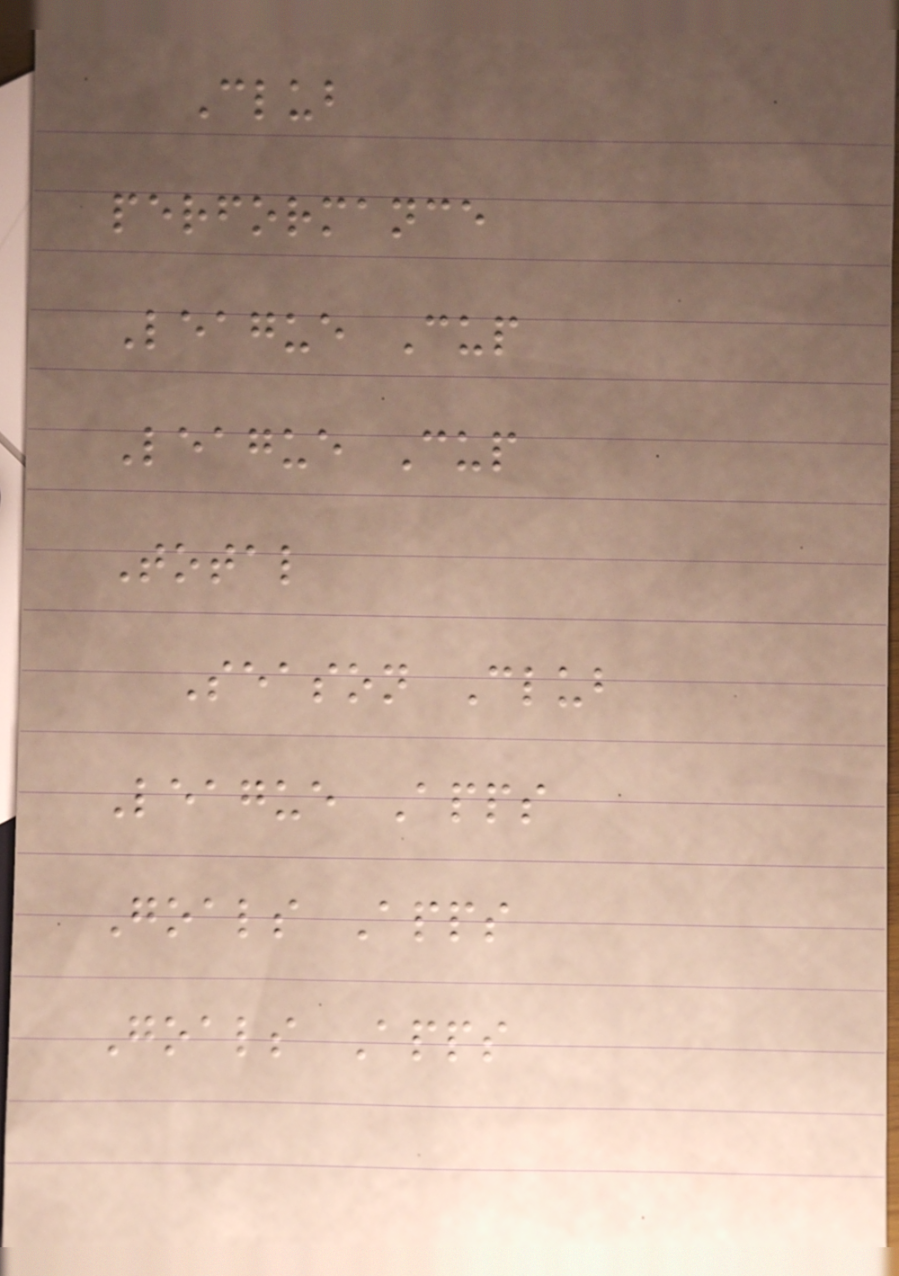Club
performance
League Cup
League Cup
Total
Season Club
League Apps
Goals Apps
Goals Apps
